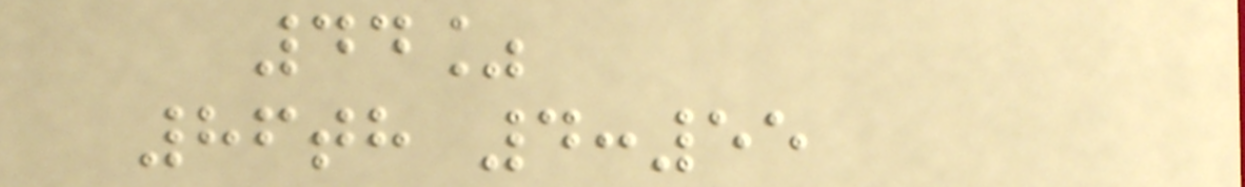44%
86th 4:55
